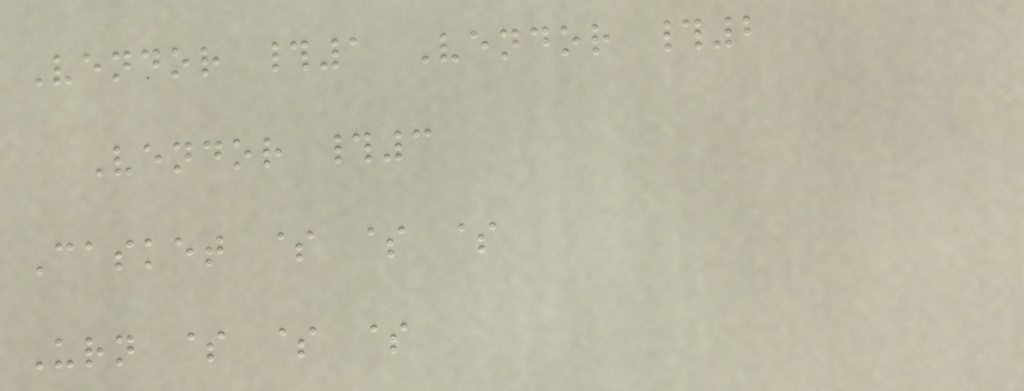Vendor #1 Vendor #2
Vendor #3
Casket $ $ $
Urn $ $ $
